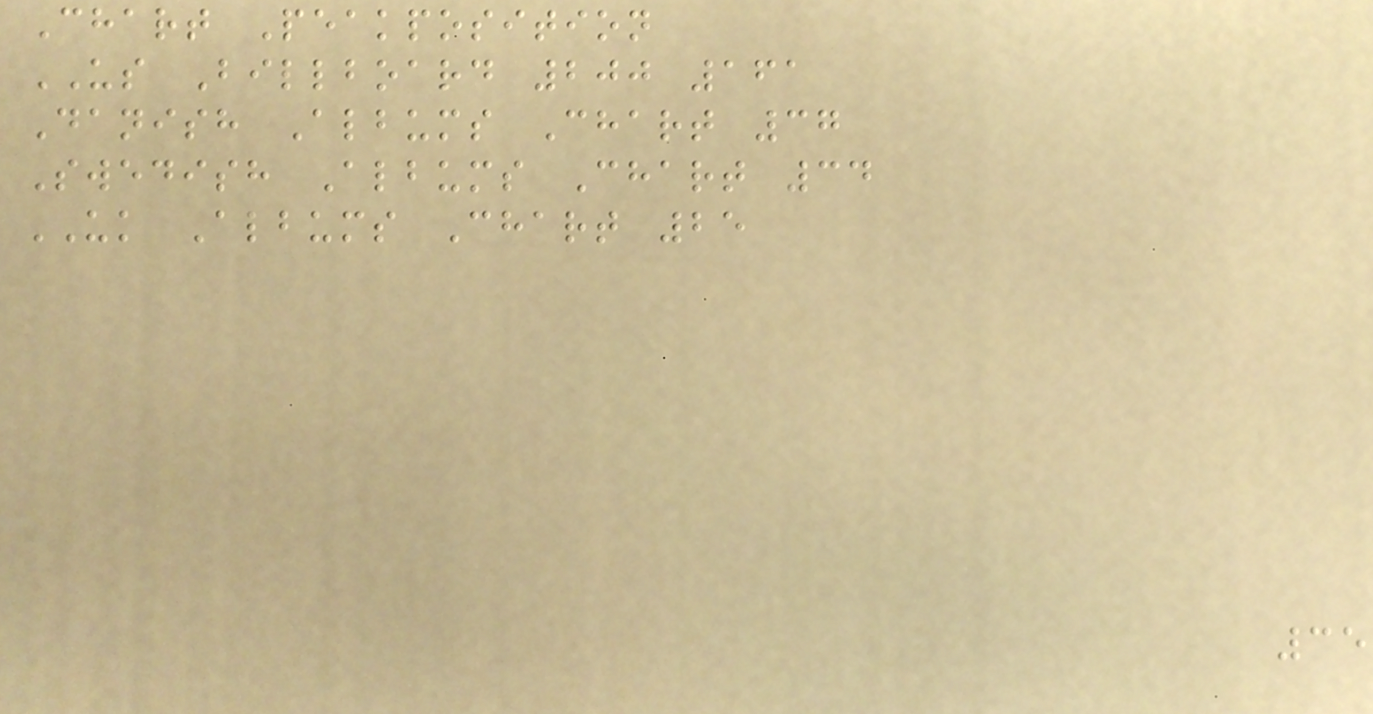Chart Peakposition
US Billboard 200 161
Danish Albums Chart 37
Swedish Albums Chart 34
UK Albums Chart 25
35
